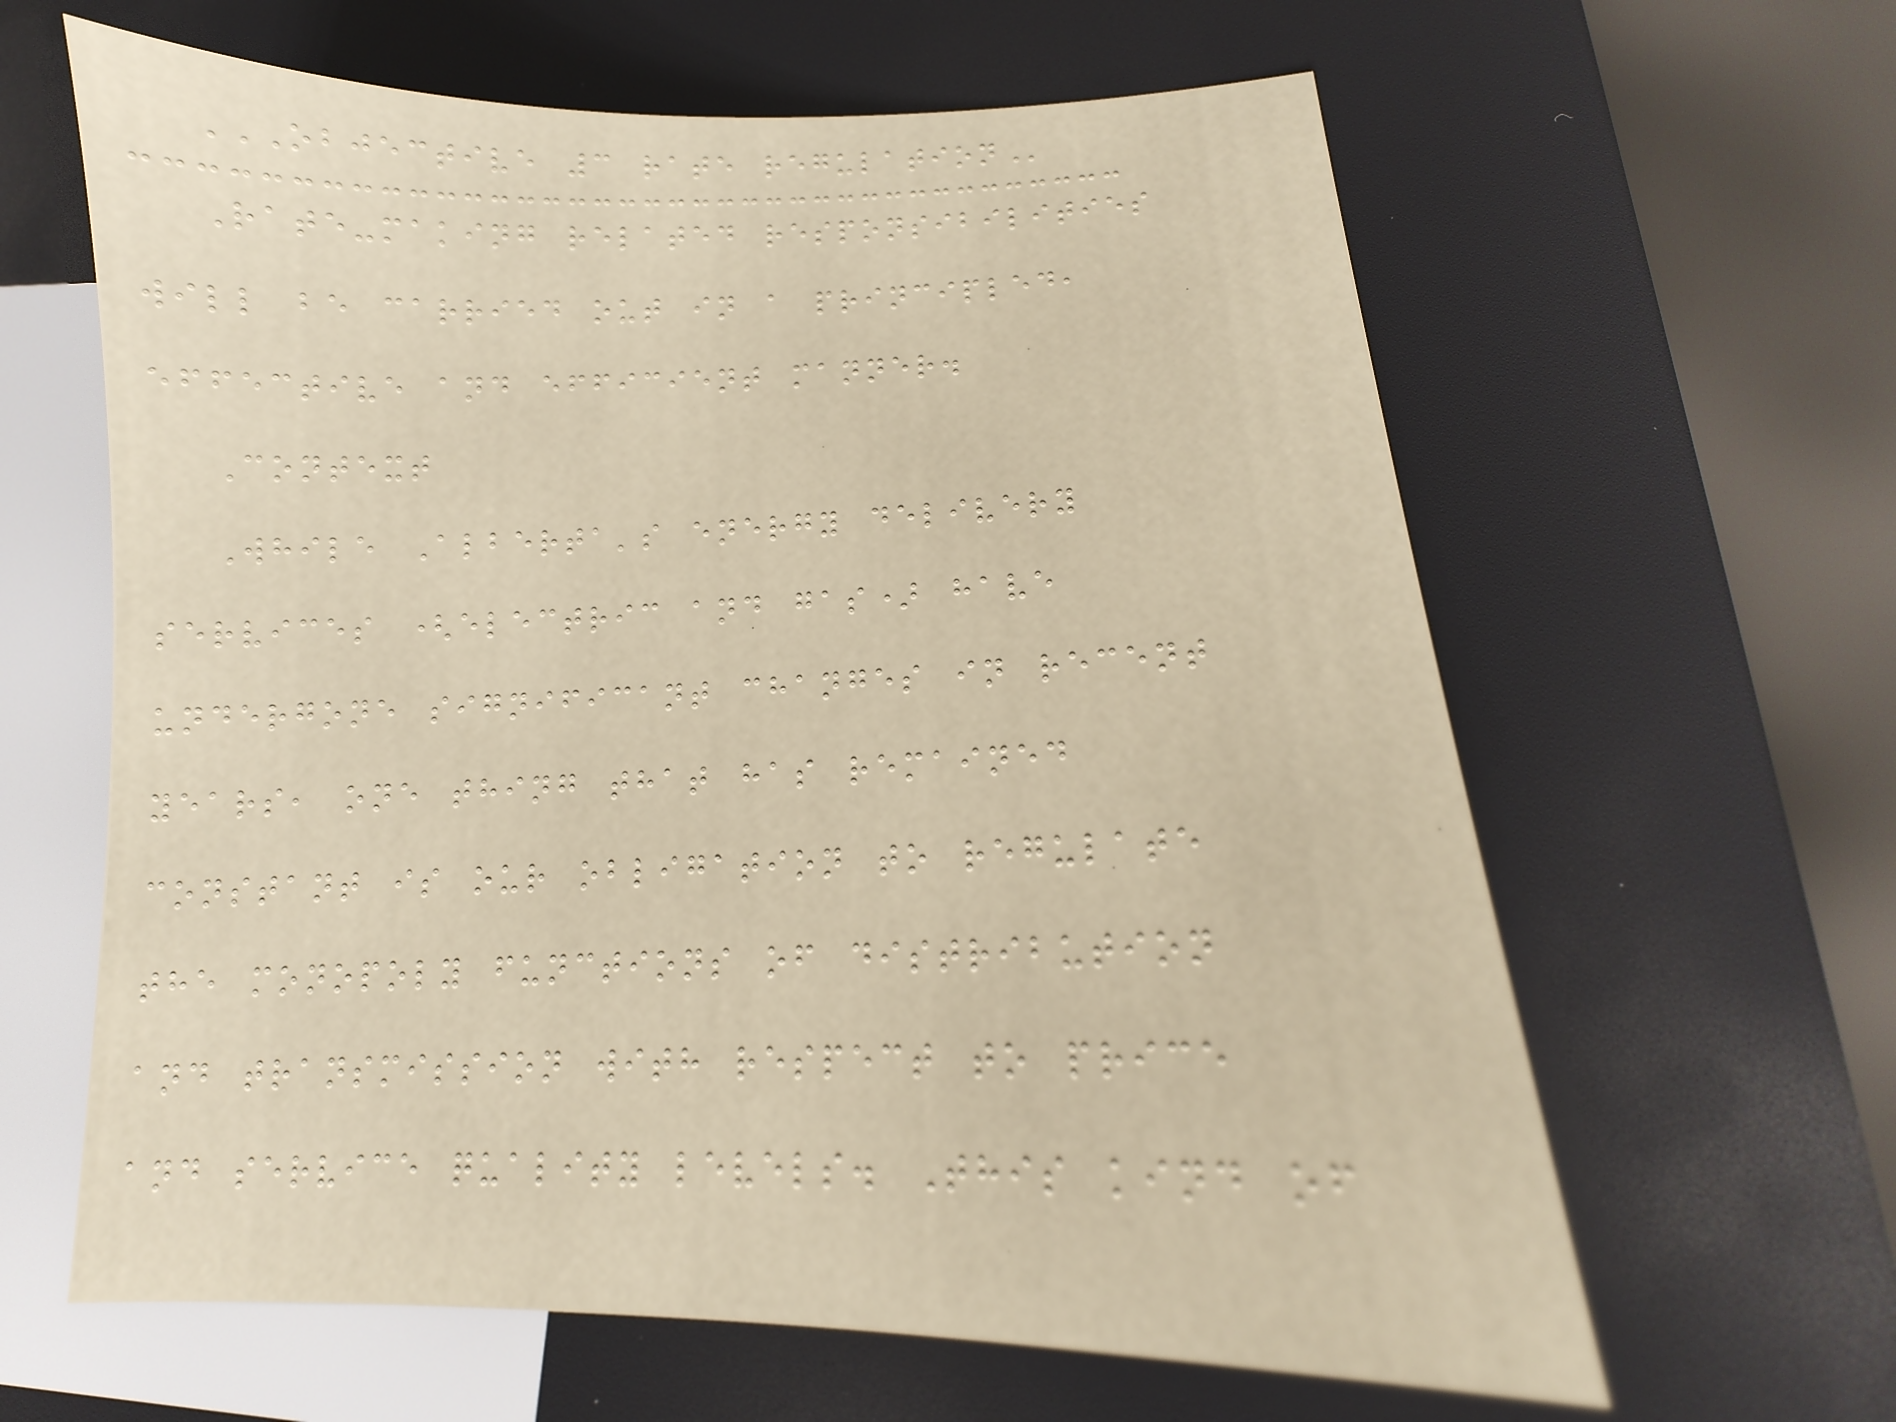OBJECTIVE 3 RATE REGULATION
Rate-making related responsibilities
will be carried out in a principled,
effective and efficient manner.
Context
While Alberta's energy delivery
services (electric and gas) have
undergone significant changes in recent
years, one thing that has remained
constant is our obligation to regulate
the monopoly functions of distribution
and transmission with respect to price
and service quality levels. This kind of
